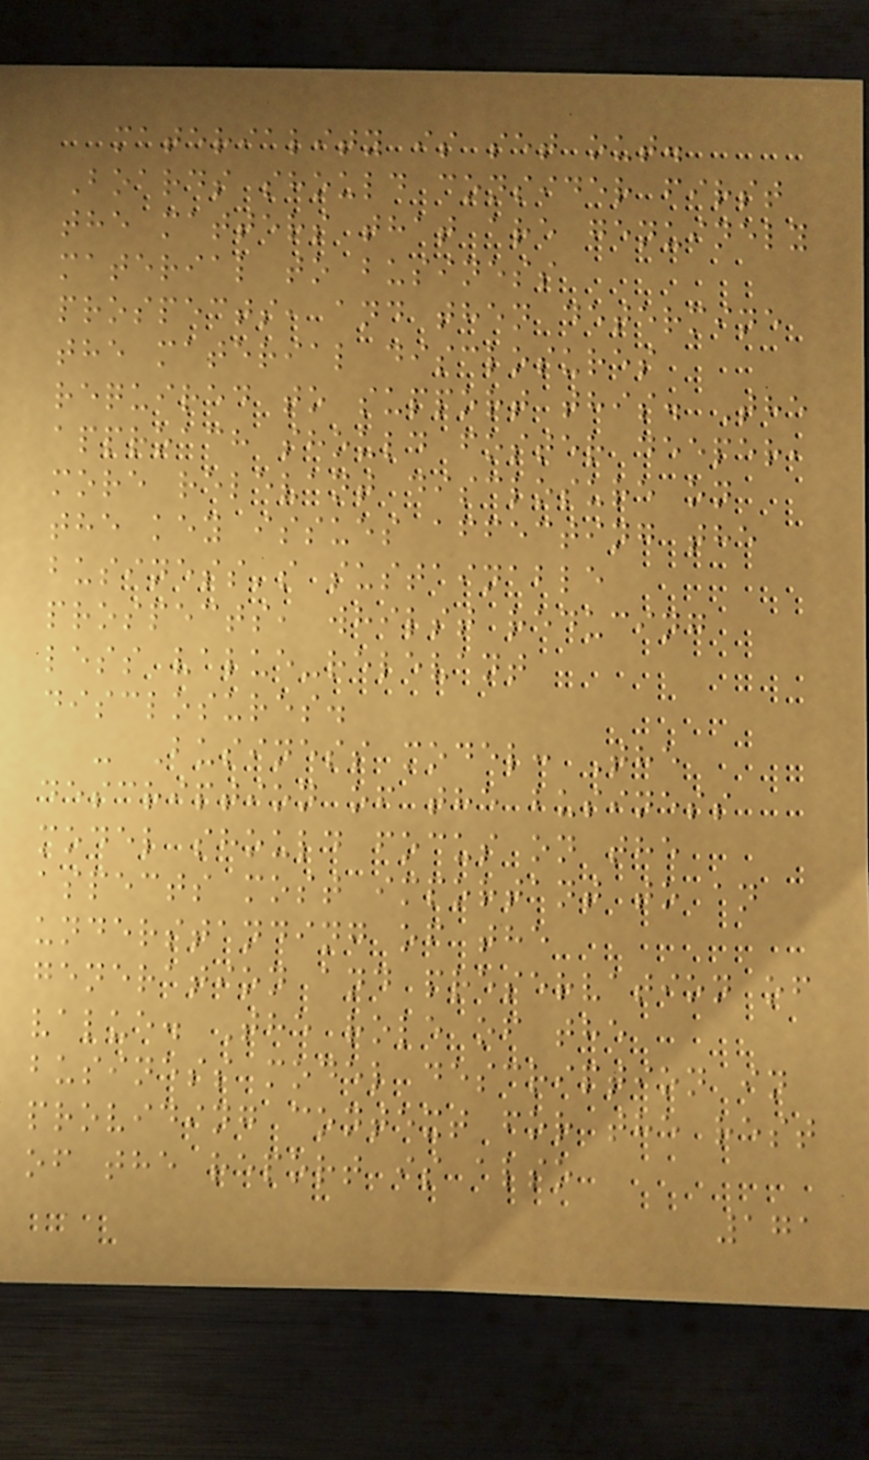materiality is set out.
Boards should consider first
the matters that are genuinely
material to business
prospects, and then determine
the material disclosures
required to support this. The
approach should foster deeper,
more relevant disclosure on
the key issues affecting the
business's sustainable
prospects, whilst reducing
less value-relevant
disclosures.
- Business model: The
description of the business
model should focus on the
aspects most important to an
understanding of the
generation and preservation of
value. The role of the
business model description in
providing context for the rest
of the report is also
171
